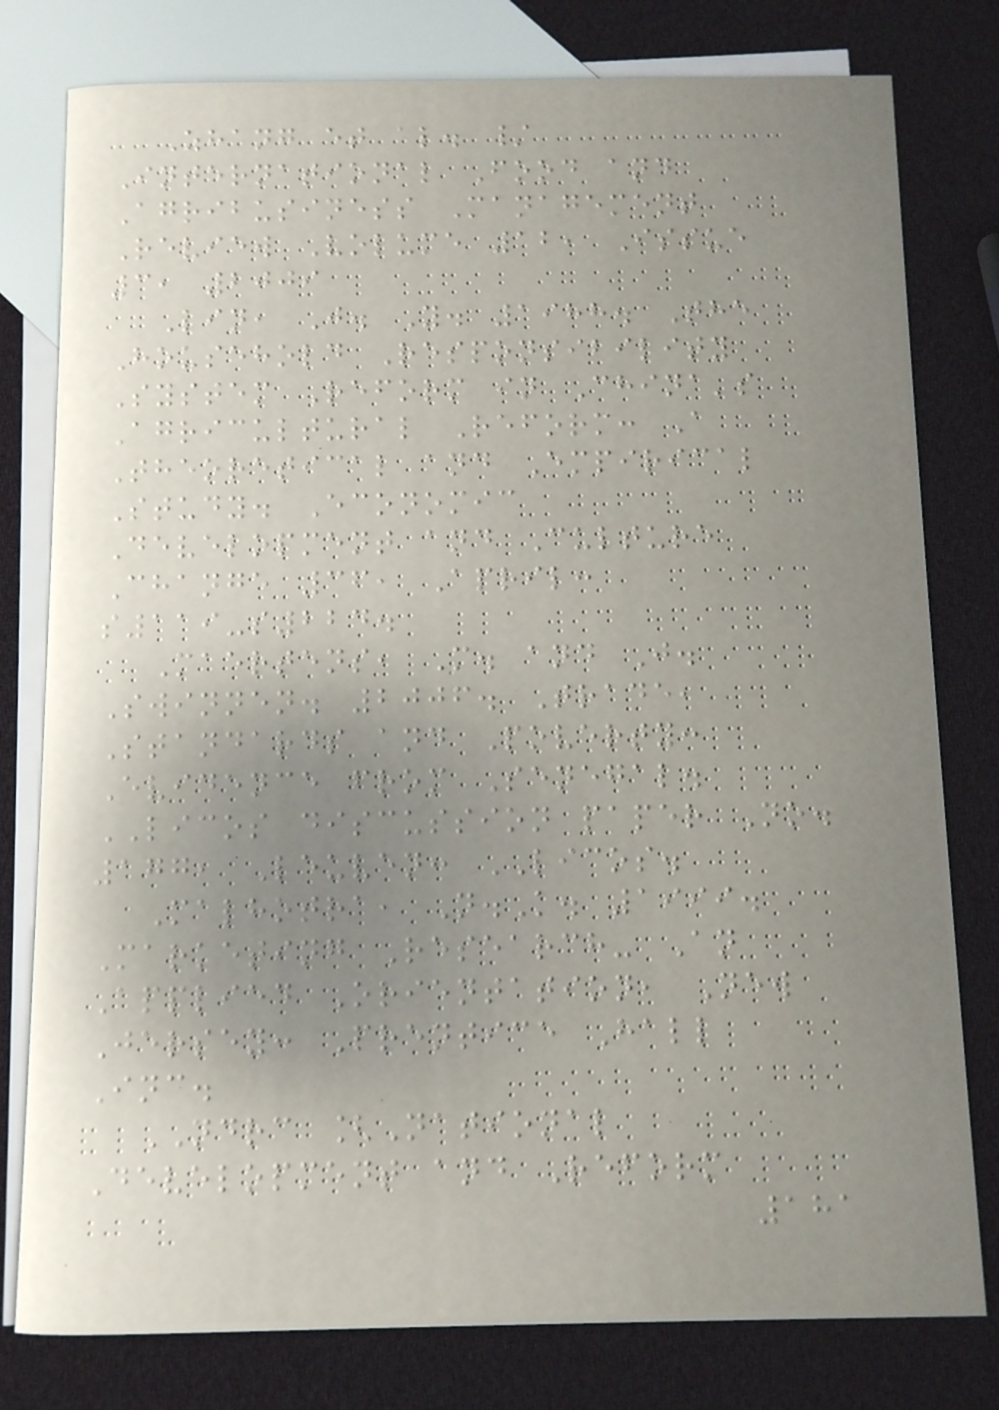Zhang et al. /
International Food and
Agribusiness Management
Review Volume 12, Issue
3, 2009
Lin, J. Y. 1988. The
Household Responsibility
System Reform in China's
Agricultural Reform: A
Theoretical and Empirical
Study. Economic
Development and Culture
Change 36, April:
s119-s224.
Maertens, M. and J.
Swinnen. 2006. Trade,
Standards and Poverty:
Evidence from Senegal.
LICOS discussion paper No.
177, Leuven: LICOS.
Malhotra, N.K. 1999.
Marketing Research- An
Applied Orientation, New
Jersey: Prentice Hall
Inc.
NDRC [National
Development and Reform
181
